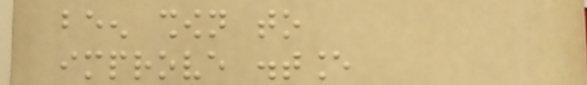been shown to
improve distance
